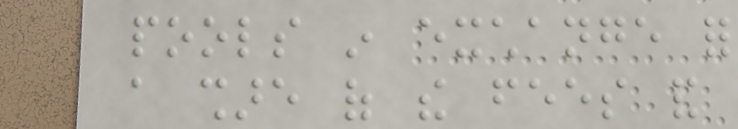pools in exchange for
a share of the fees and
